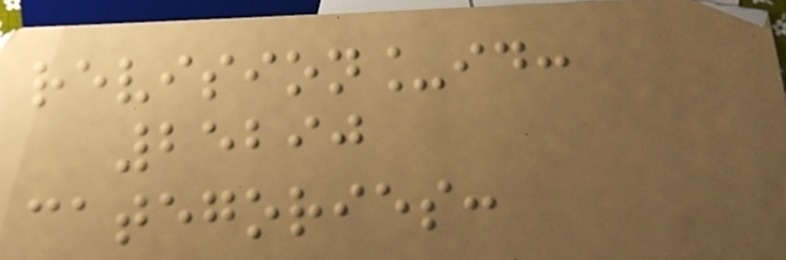revision_id:
25290
categories:
